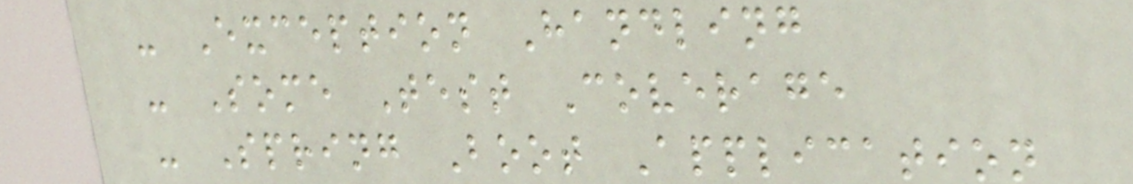- Exception Handling
- Some Test Coverage
- Spring Boot Application
